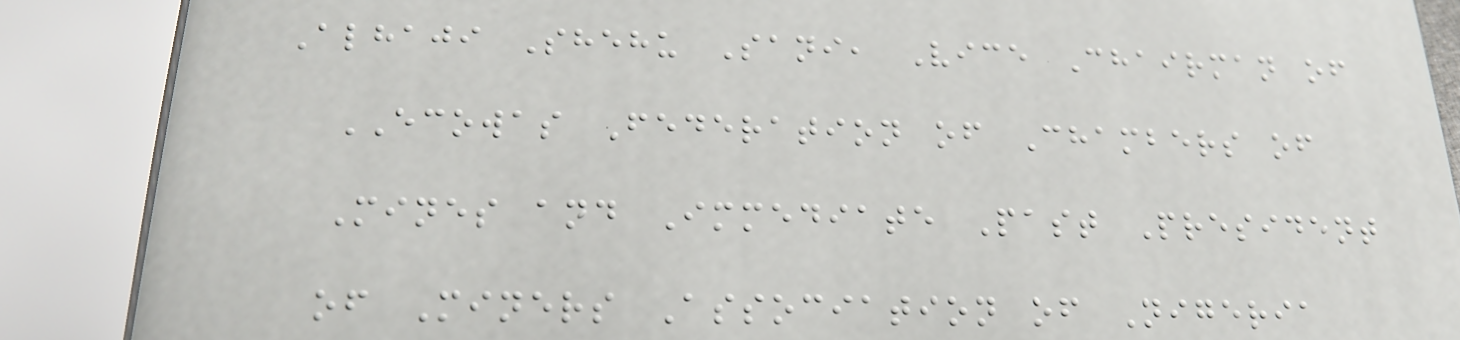Alhaji Shehu Sani, Vice Chairman of
ECOWAS Federation of Chambers of
Mines and Immediate Past President
of Miners Association of Nigeria
